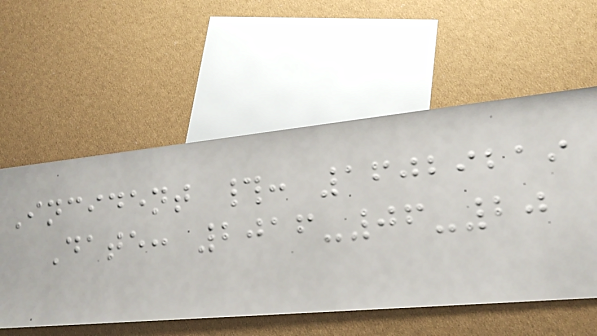Incident #: 16029219
Date: 2016-06-20
